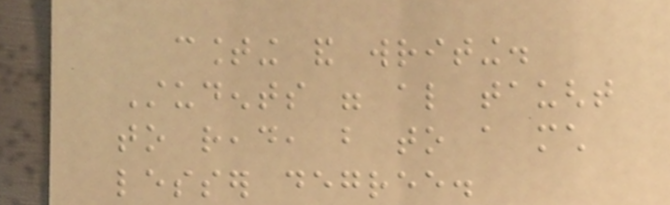counting and writing.
Students were also taught
to read, but to a much
lesser degree.
